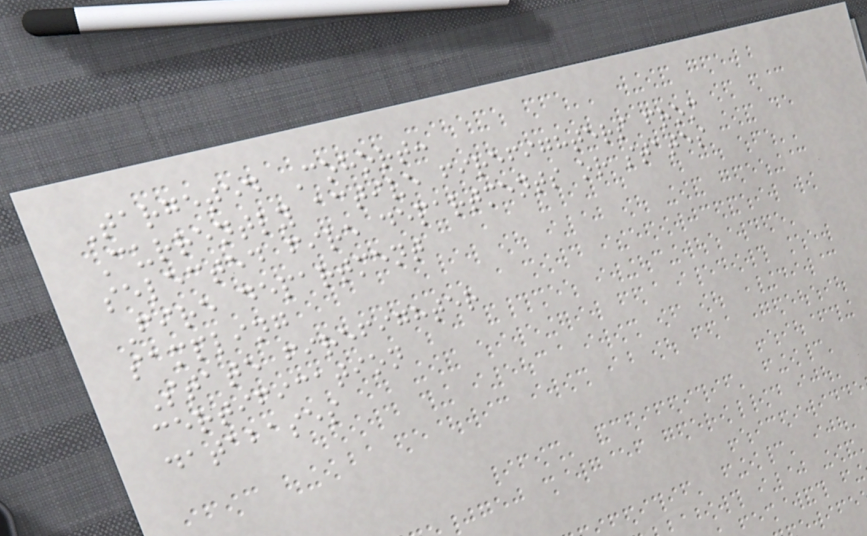Targeted Cohort:
Currently active firefighters from
selected fire departments or states
Fire department
sampling
State firefighter
certification
databases
